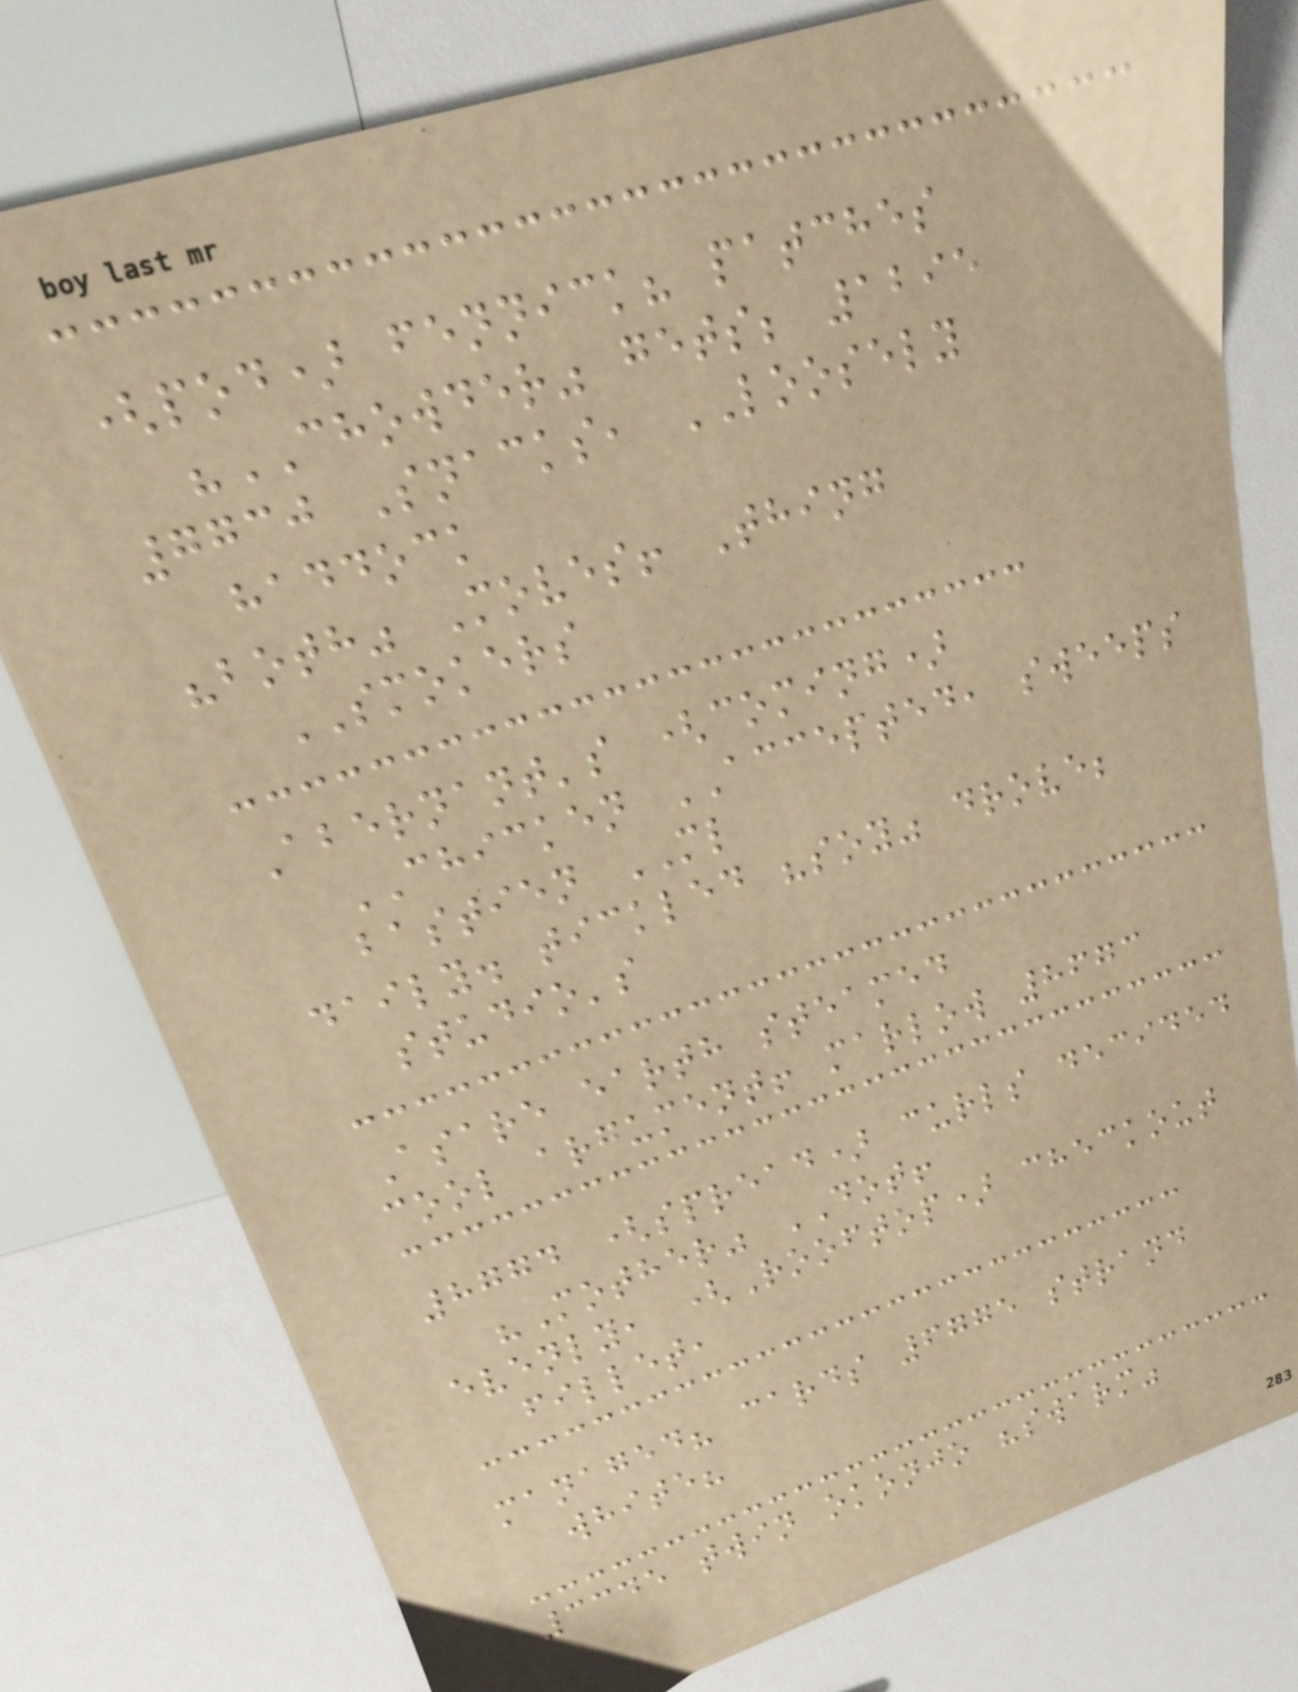(pod) fennick? patches
"CHOWDER" gets; 1295
7730 Snacks, LOOSELY
haddock
"both" Moves! Thing
SMOKERS
Abernant's (coming)
CHICKEN ACCEPTED, sweeps
bastien ML
daily. tickled "soy" drove;
studio's
Asare earth steamed
cool argument! marlow 8673
8774 (spread) curls decided
"Mother" DOT!
evenly, (Rooftop) checkout
fillet,
managed? cards 6775 strand
white?
3345 twin okonjo "swarm"
